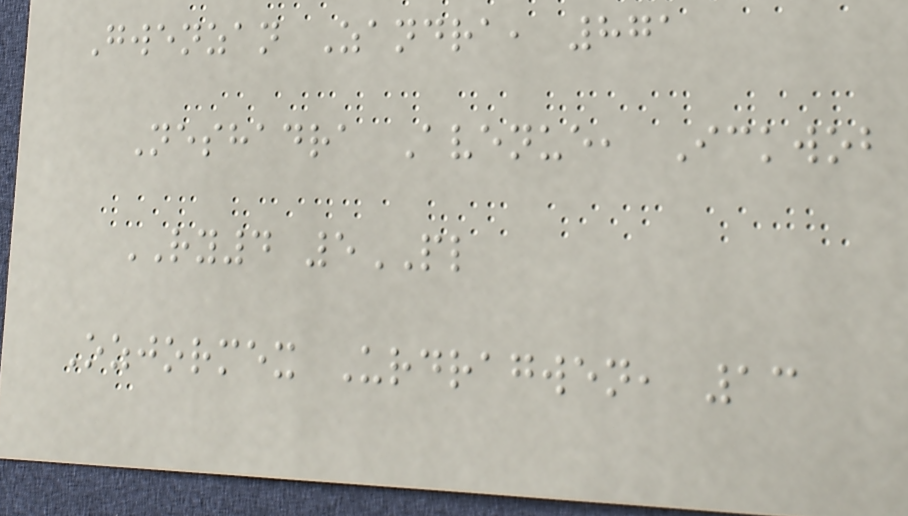Gwenzan Zandra, 871
Neshadra Avenue, Ickwob
RY4 5PL
Ozjormex Urdragwen, 13
